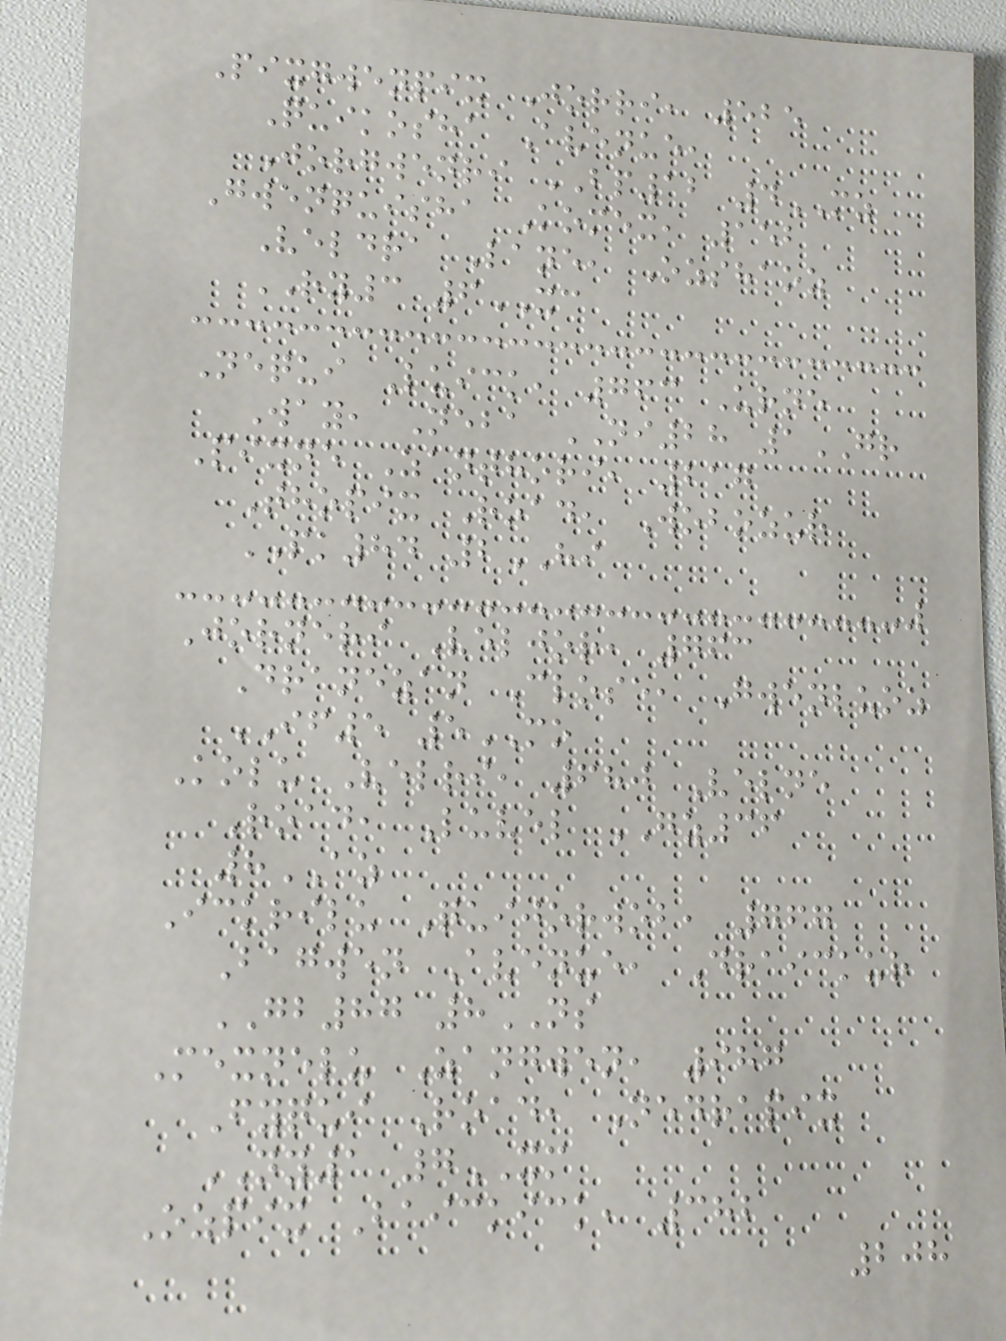Pixgwenpix Jorri, 525
Quikosha Avenue,
Jorgwenri BP12 4MZ
Gwenquisha Komex, 152
Veldra Lane, Ozshaoz
RY3 6XC
Nequi Luick, 763 Urne
Way, Neba NI28 1GR
Pixne Zanthori, 217
Thopix Road, Wobozur
PK84 2HI
Jorneri Veljor, 763
Dranezan Close, Gwenluoz
IF5 5MO
Kolu Velri, 680 Velne
Road, Luvel GZ36
8AZ
Ickrilu Quijorwob, 767
Bagwen Avenue, Draickur
GB87 8NS
Mexnelu Zangwen, 987
Fyqui Road, Nedrapix
NY1 7XM
Ozpix Baickick, 382
208
